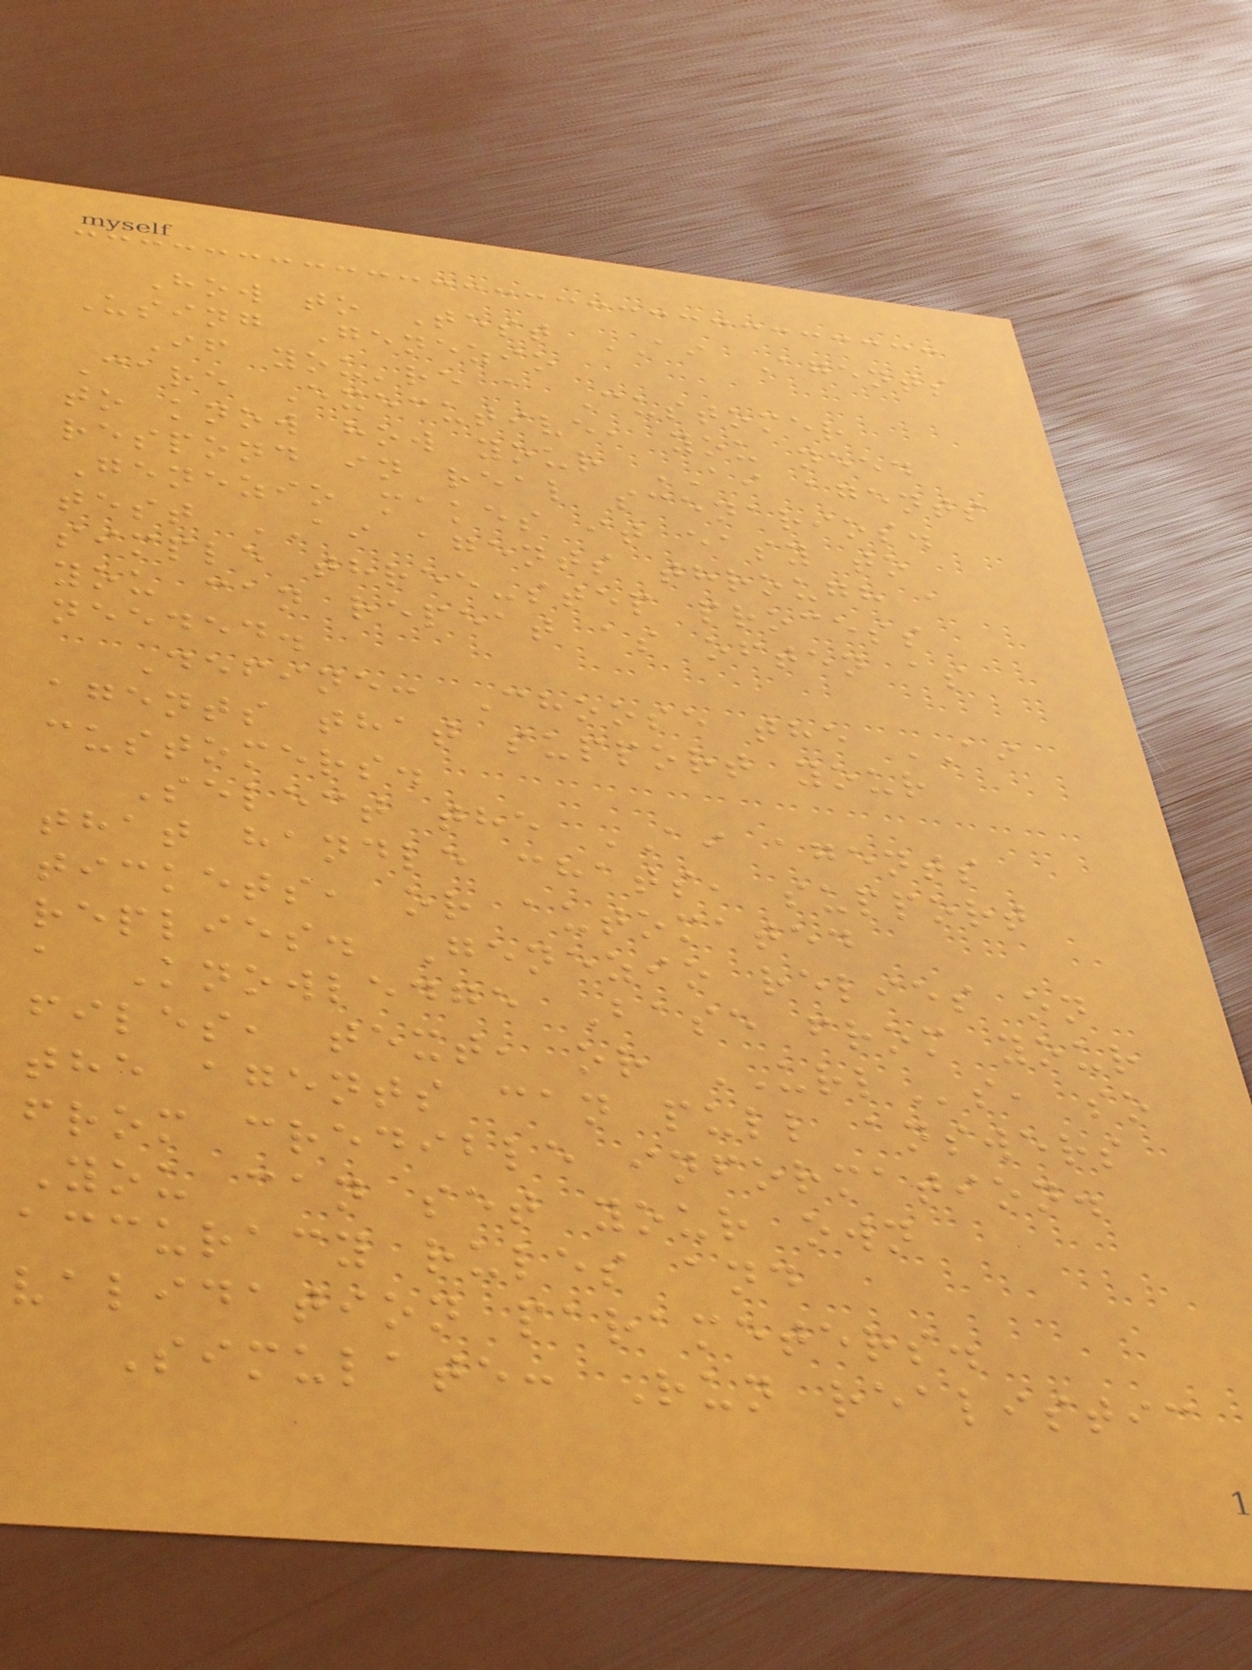How to Test AI Agents
Using Genezio
If you're a Customer
Care Executive, you need
to know how your AI agents
respond in real scenarios.
Genezio makes it easy to
test AI agents through a
simple three-step process
you can repeat as often as
needed.
Define: Choose the AI
agents that support your
customers.
Select the AI agents
that handle chats, support
tickets, or automated
replies. Genezio relies on
a Knowledge Base from your
files, text, or URLs, so
the agents can pull answers
from credible information.
You can set your own
accuracy rules and
validation parameters.
Simulate: Run realistic
